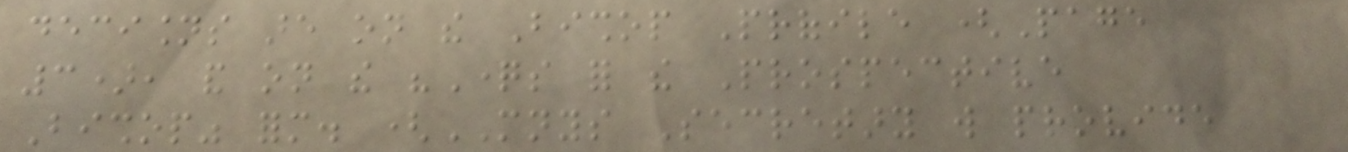decisions are on the Bishop Profile (Page
3), and on the "Questions for the Prospective
Bishop" form. (MNYS Secretary will provide
